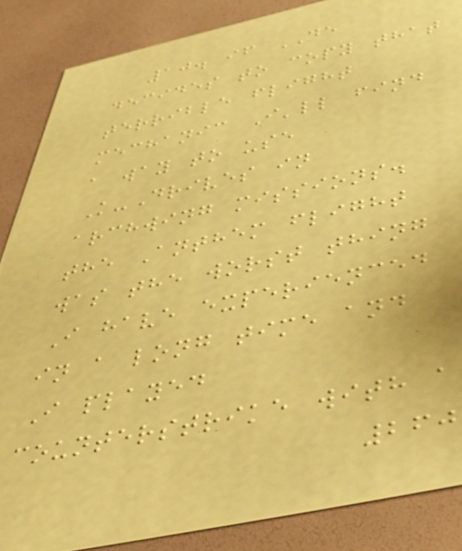10. if DE
decides to copy that
terrible flight
mechanic I'll find
a way to use
K-Drives in
archwing missions.
the Anthem flight
was the worst thing
I have experienced
in a long time and
I played
counterstrike with a
260
